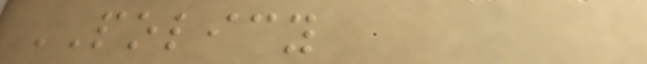POLICY
